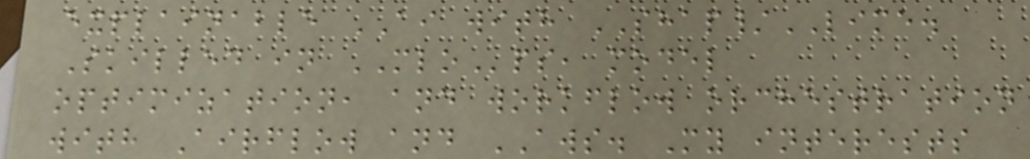explainable AI with SHAP/LIME.
Skilled in MLOps, model
optimization, and workflow orchestration
with Airflow and AWS. My interests
